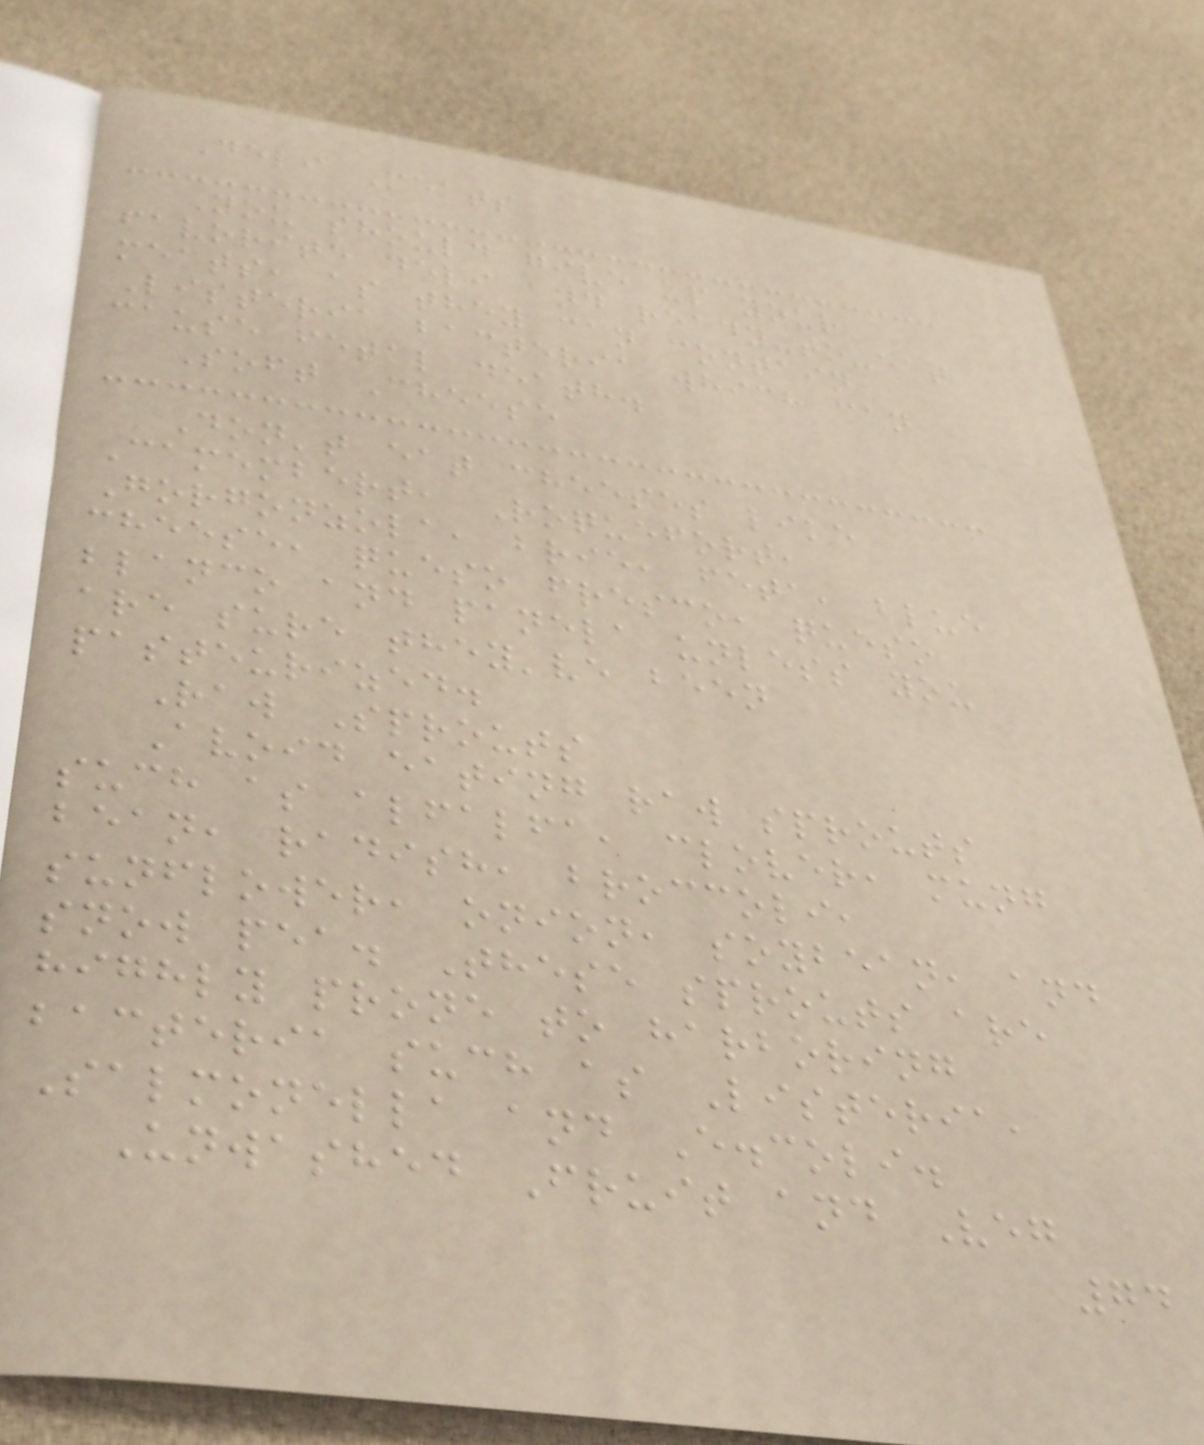Deli Meats
You should give up your
favorite deli and ready-to-eat
meats, as they can contain
Listeria bacteria which can
cause fetal death.
Soft Cheese
Don't eat cheeses like
Camembert, Roquefort,
Gorgonzola, brie, feta, blue
cheese, queso fresco, queso
blanco and panela unless you
are sure they've been
pasteurized.
Raw Sprouts
Avoid eating raw sprouts
such as alfalfa, clover, mung
bean, radish, broccoli,
sunflower, onion, soybean, and
snow pea. These sprouts are
highly prone to harboring
bacteria such as Listeria,
Salmonella and E.coli.
Unwashed Fruit and Veg
74
